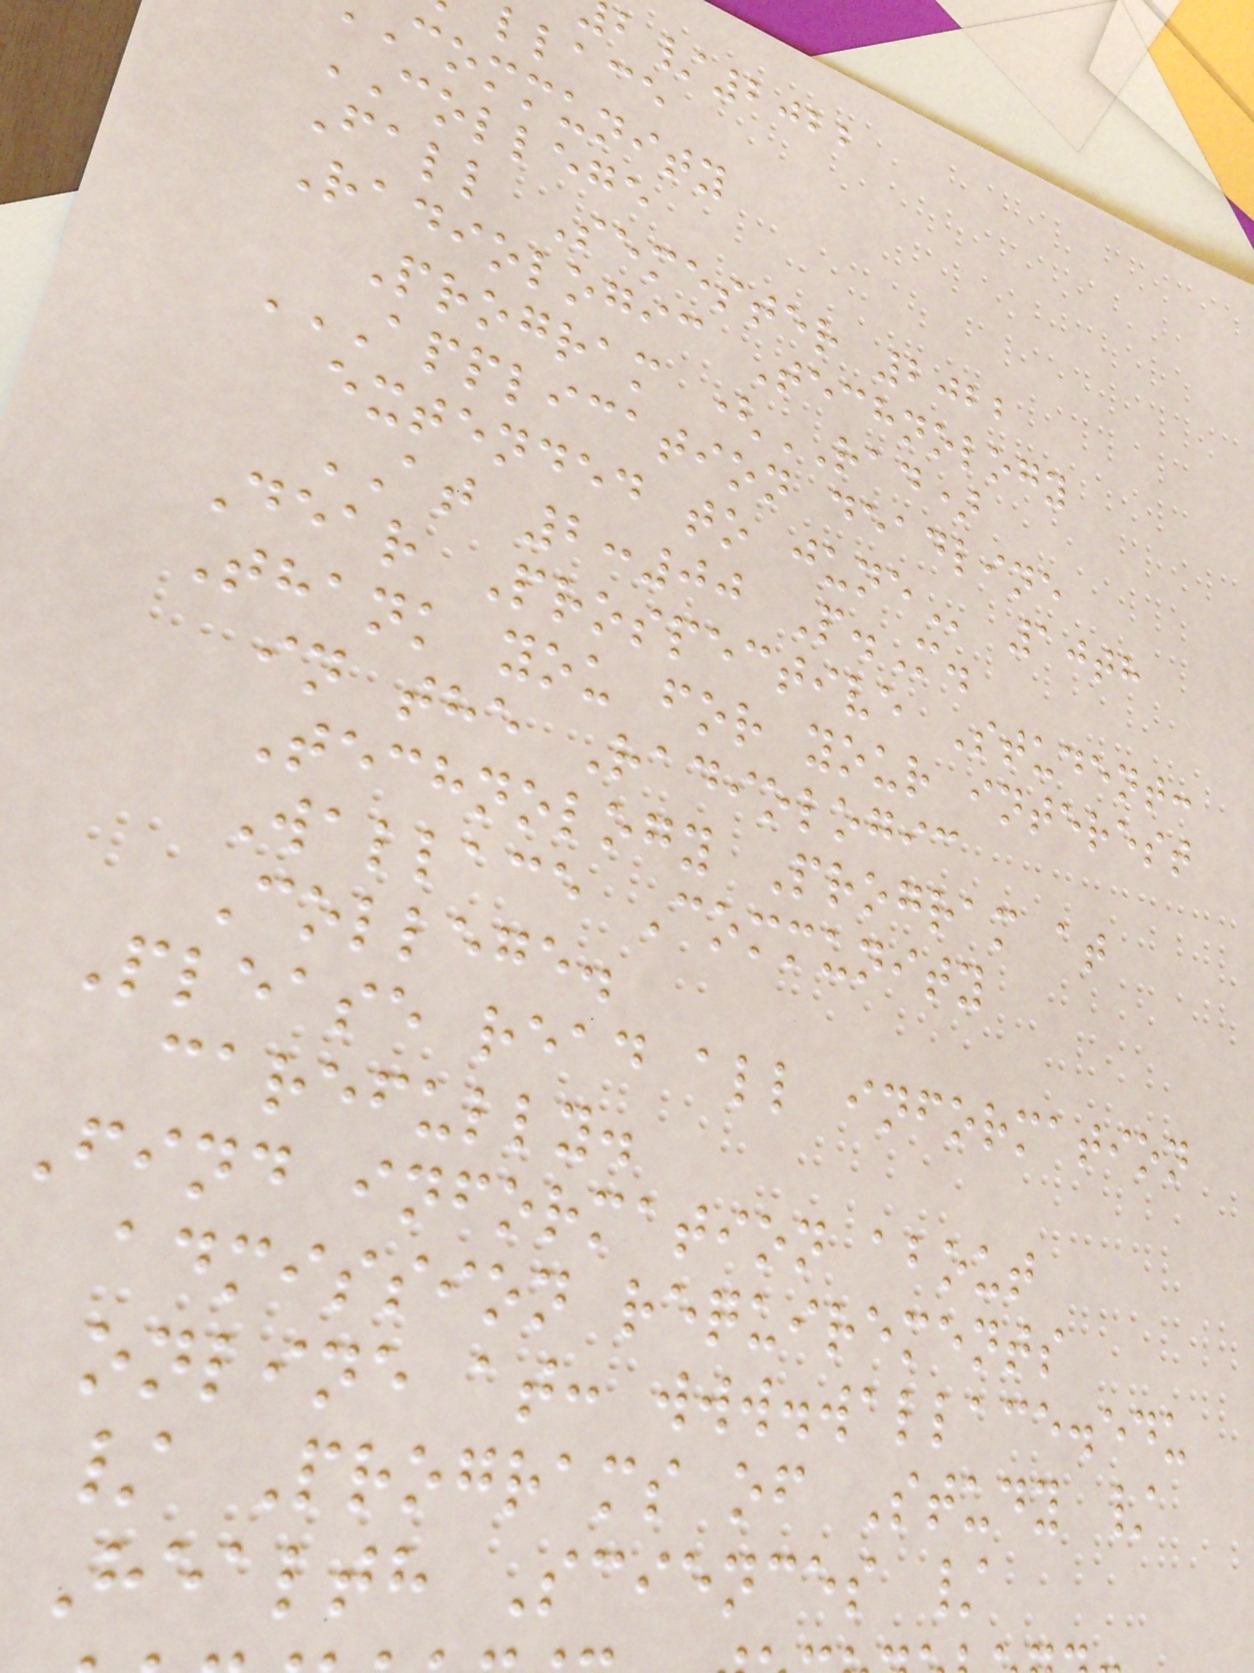/2022
llace
community
COLLEGE
Fall Semester 2022
Radiologic Technology
Program (RAD)
APPLICATION DEADLINE
extended to
AT 2:00 P.M.
Dear Prospective Student:
Thank you for your interest
in the Radiologic
Technology Program at
Wallace Community
College.
Please read all information
carefully.
Find information about
admission requirements
online at: www.wallace.edu
/ Programs of Study /
Health Sciences /
